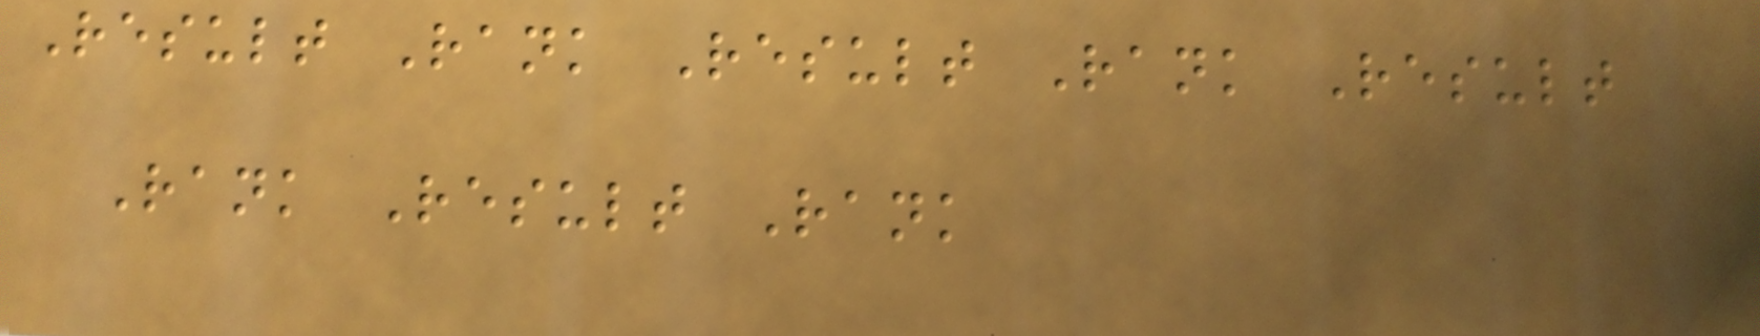Result Rank Result Rank Result
Rank Result Rank
